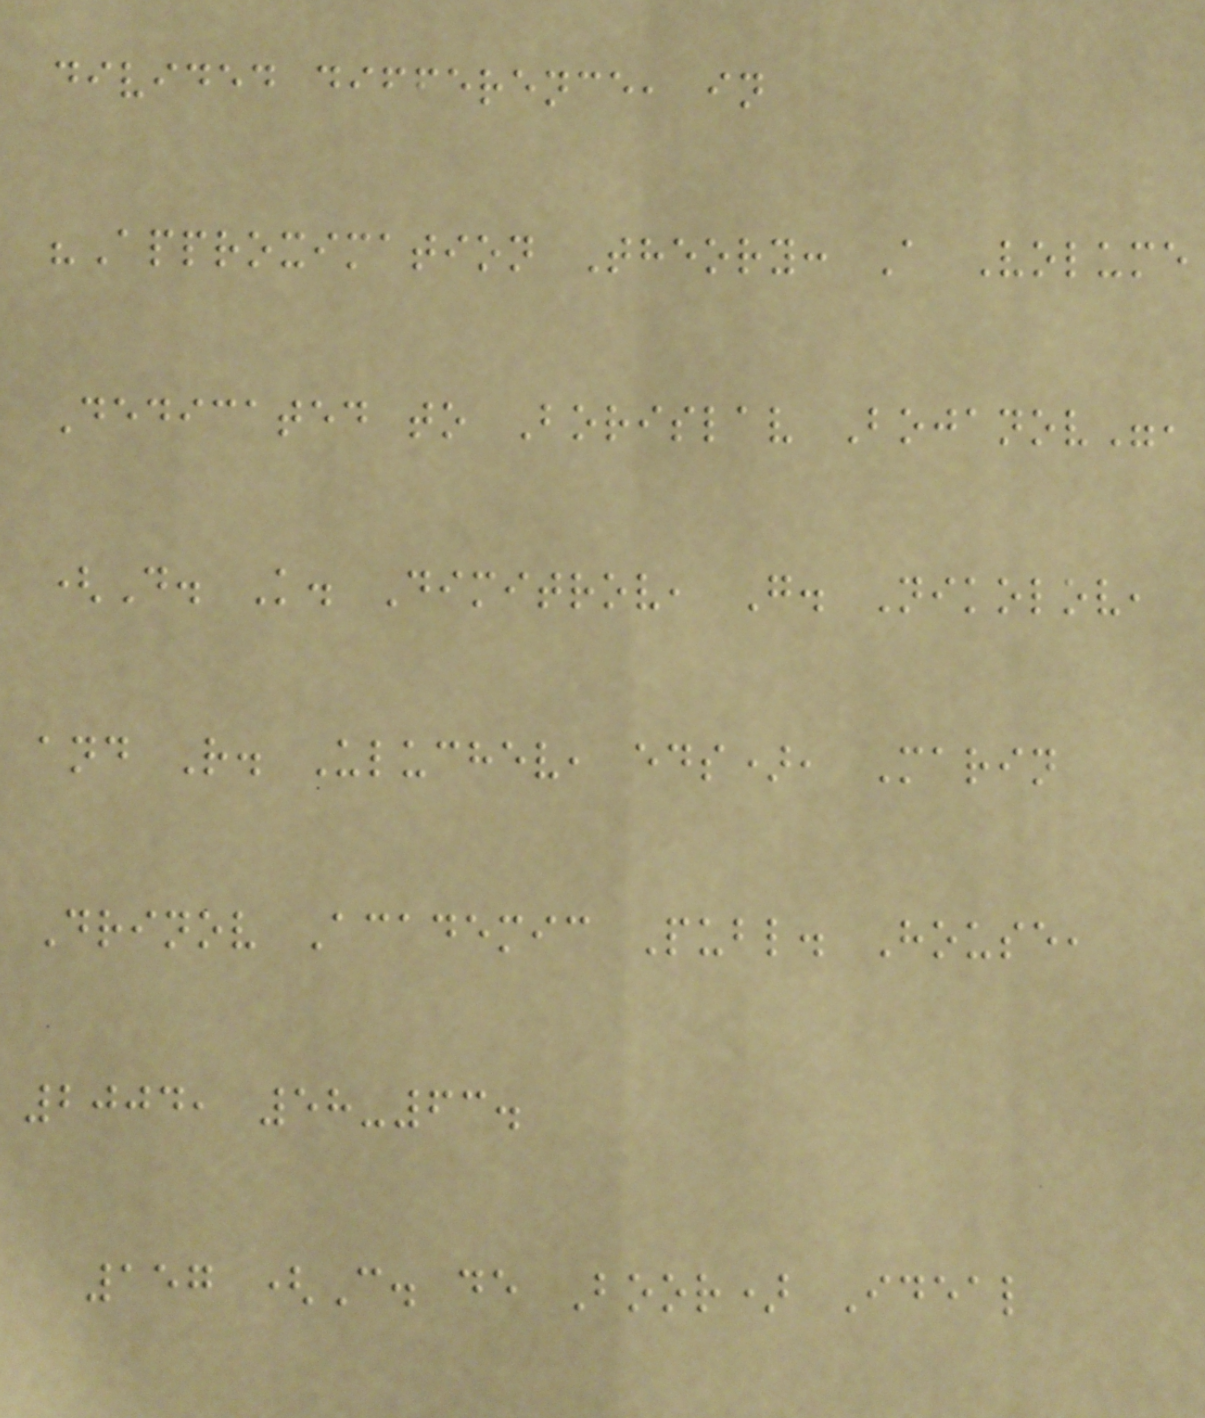divided difference, in
"Approximation Theory: A Volume
Dedicated to Borislav Bojanov",
(D. K. Dimitrov, G. Nikolov,
and R. Uluchev, eds), Marin
Drinov Academic Publ. House,
2004, 58-63.
157 (C. de Boor) Ideal
